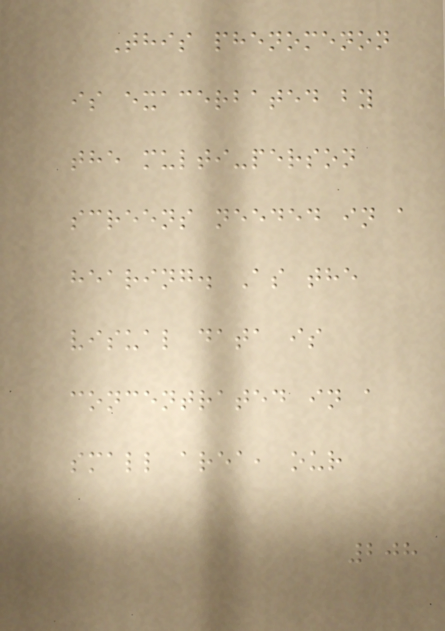This phenomenon
is exacerbated by
the multi-person
screens needed in a
hearing. As the
visual data is
concentrated in a
small area, our
208
